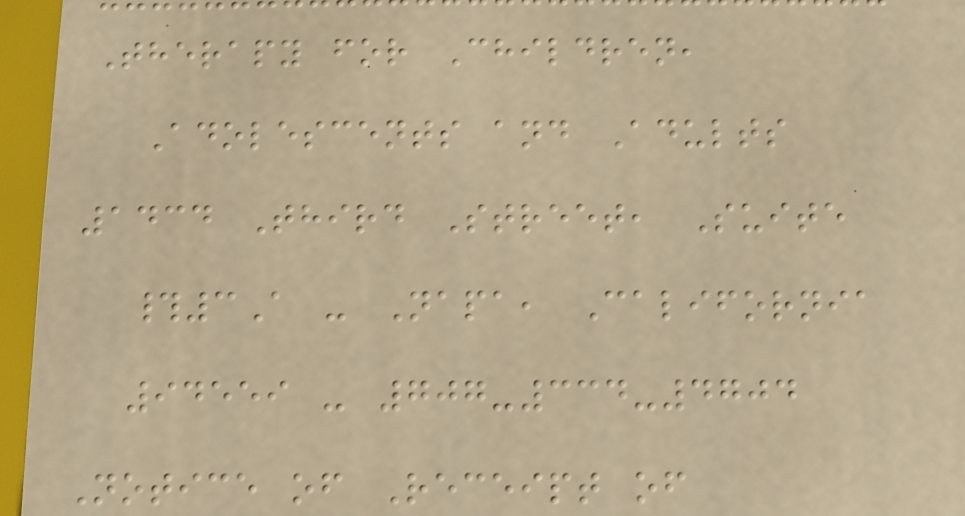Therapy for Children,
Adolescents and Adults
1434 Third Street, Suite
#3A - Napa, California
94559 - 707-334-4704
Notice of Receipt of
